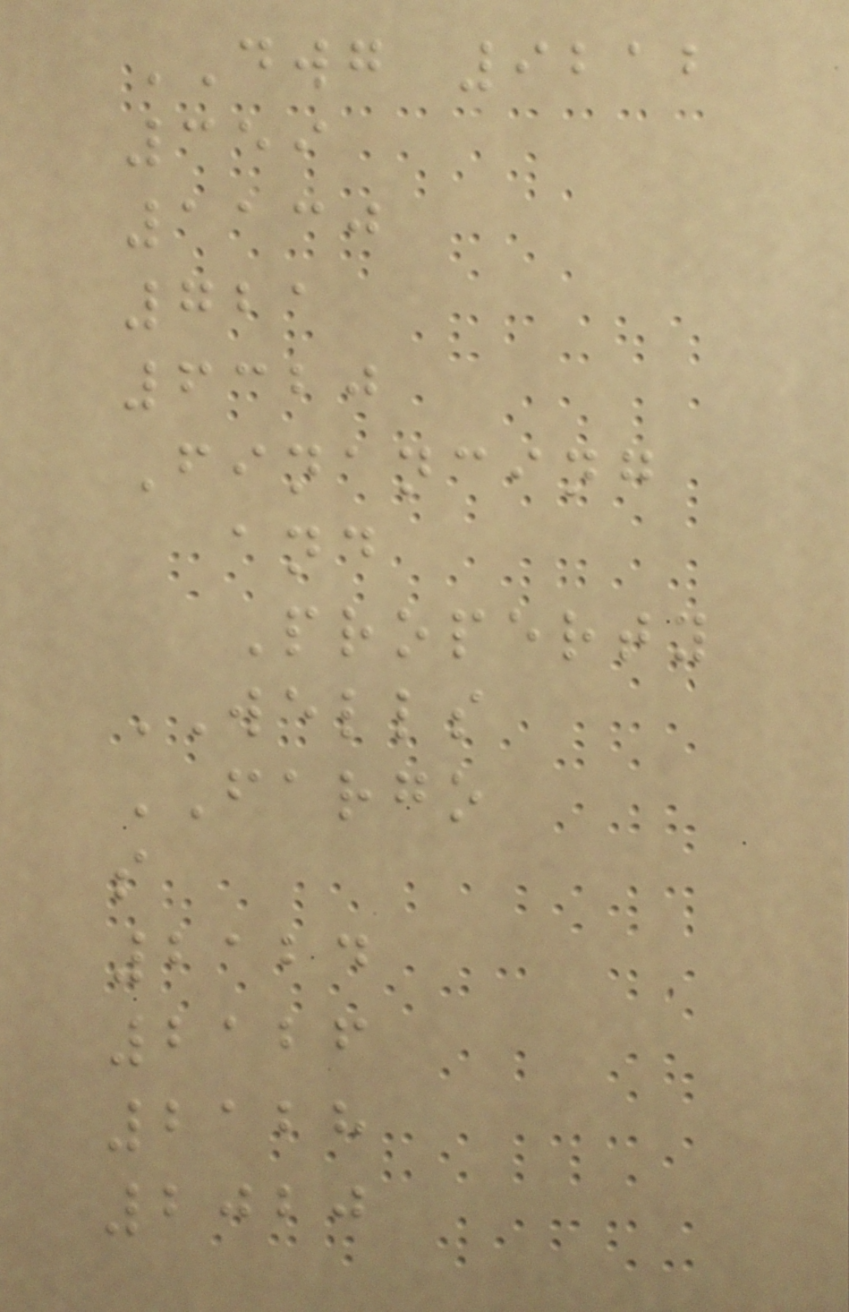DWG 9212
359
1130
721
6320
Financing
and
Property
WELLS
FARGO
s
2124
2126
2128
2020
